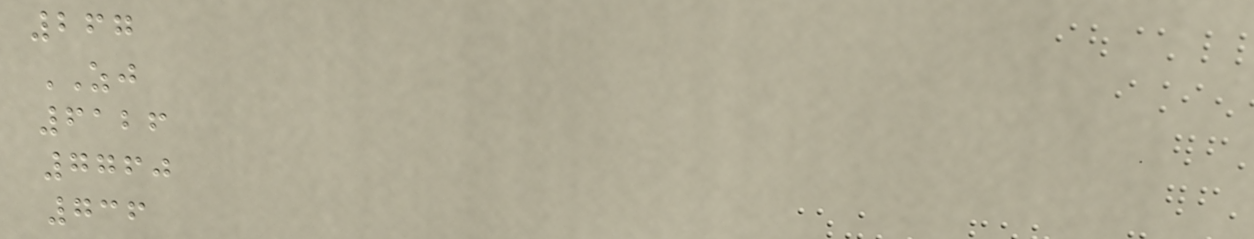267
ZJ
6126
7760
736
